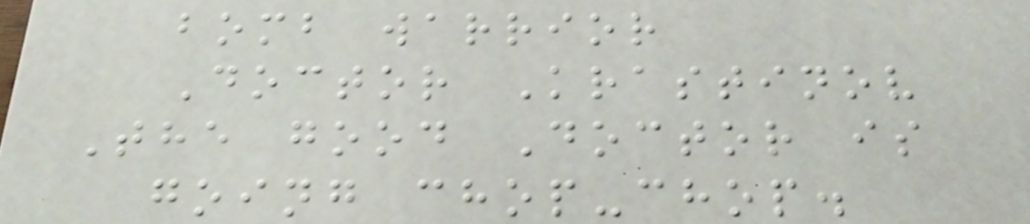bomb warrior
Doctor Krastinov
The good Doctor is
going chop-chop.
